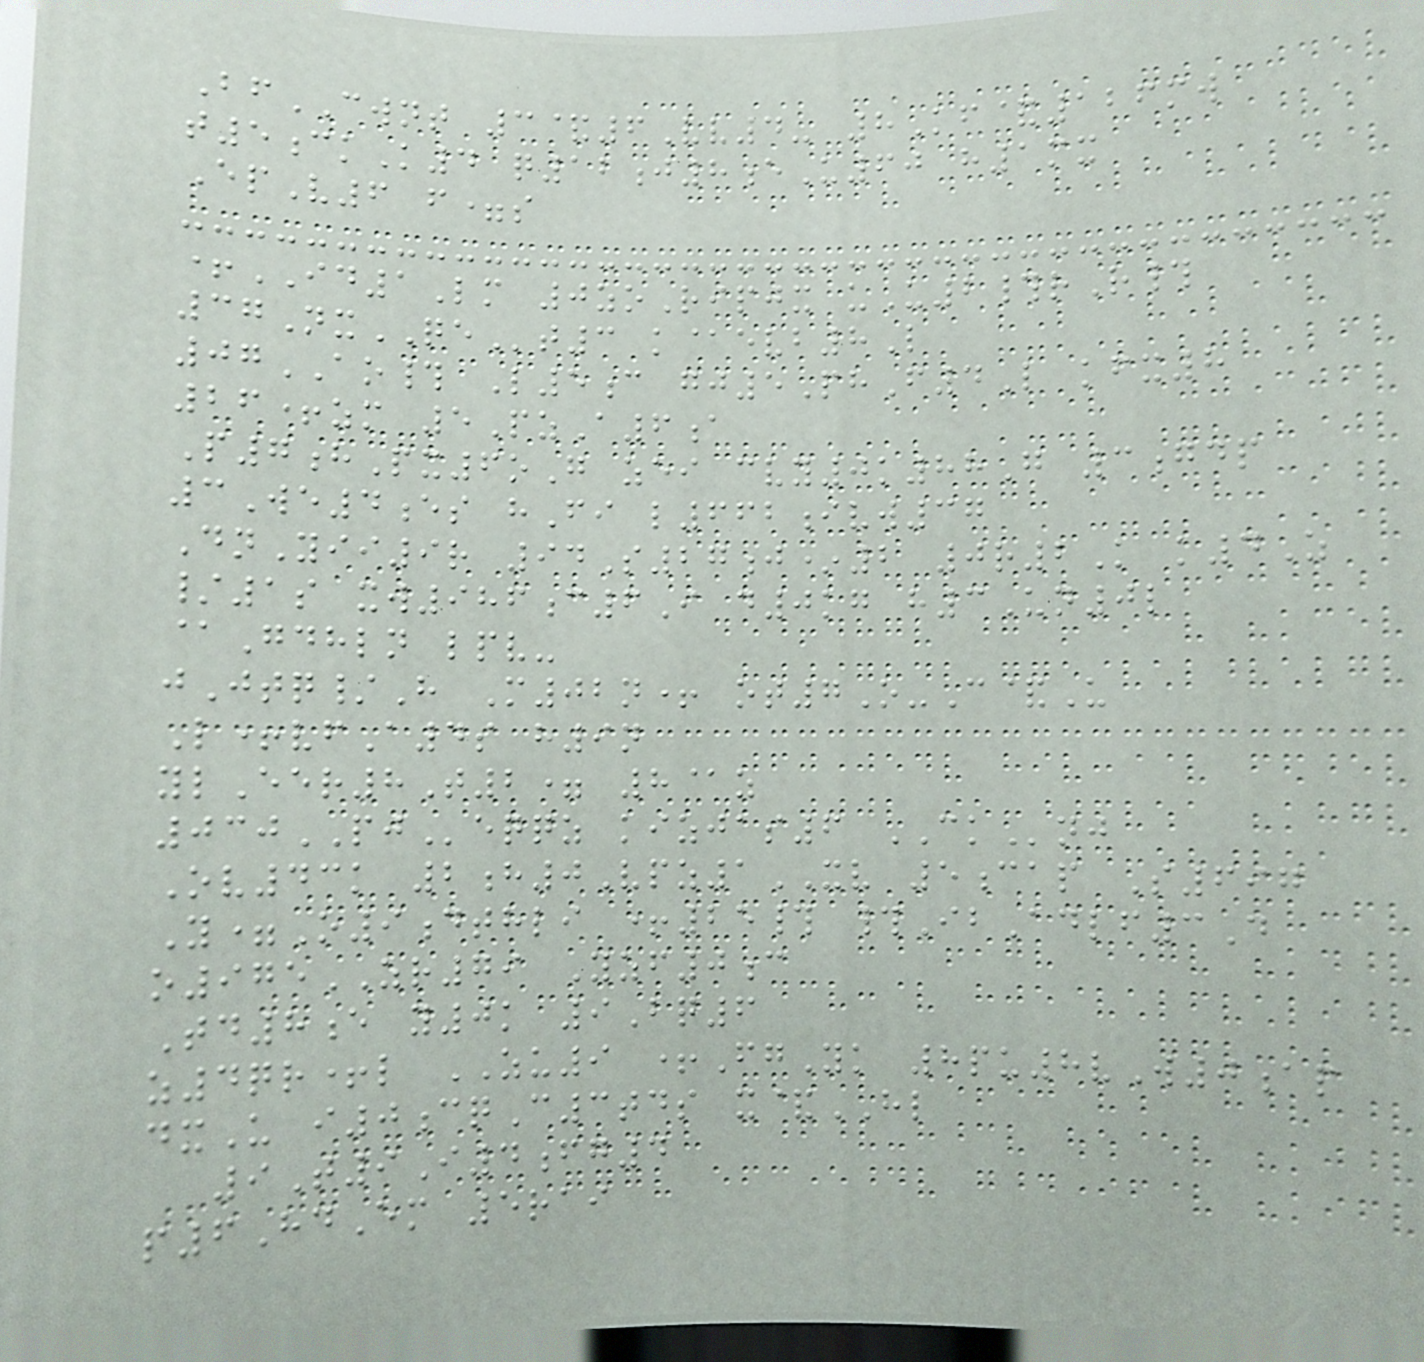BfCWNT 3&6Vv4- 8Kf&126mw
t5ckK4 q12j8eU60 h1mx
EpV6 f=s
+ID1Lm 0zoRipjx uU2#rR#
37NxQEt3 k@evb8L
07AO# L5c gj5PhF4L kfx8
26+zm 5PzA6a
P7hPx6oG zei cvy0k88G 3gdp
3We4es hFi l662ivw37
DnYii9r 94S27j*2 0r2K k4Z
/1s xw986c6I d0kg h3Un0l
@Gdhln lpv-
jJtq/H M02n+ ot7O-C&U
L+vfA4s h9n
ylEer8T2= 8@z
030PJeqqz kizjas6 CKnj
Ov43k 2h0Vpz1XV 5cap S697
Y=O9dthli +25# #IbAdlf3D
o975ZR79 Yzf0c
Td8e y0k 9Bq6
z4qr+l ZU9 +FgYk 8pu8vW0ap
dxU i0cqC3tds x&HL
9T9I4fg4
p6HdEm 5rai
